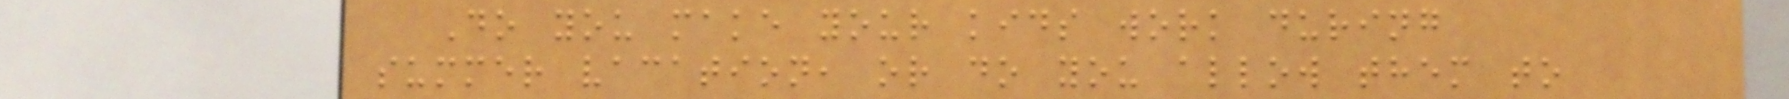Do you make your kids work during
summer vacation, or do you allow them to
